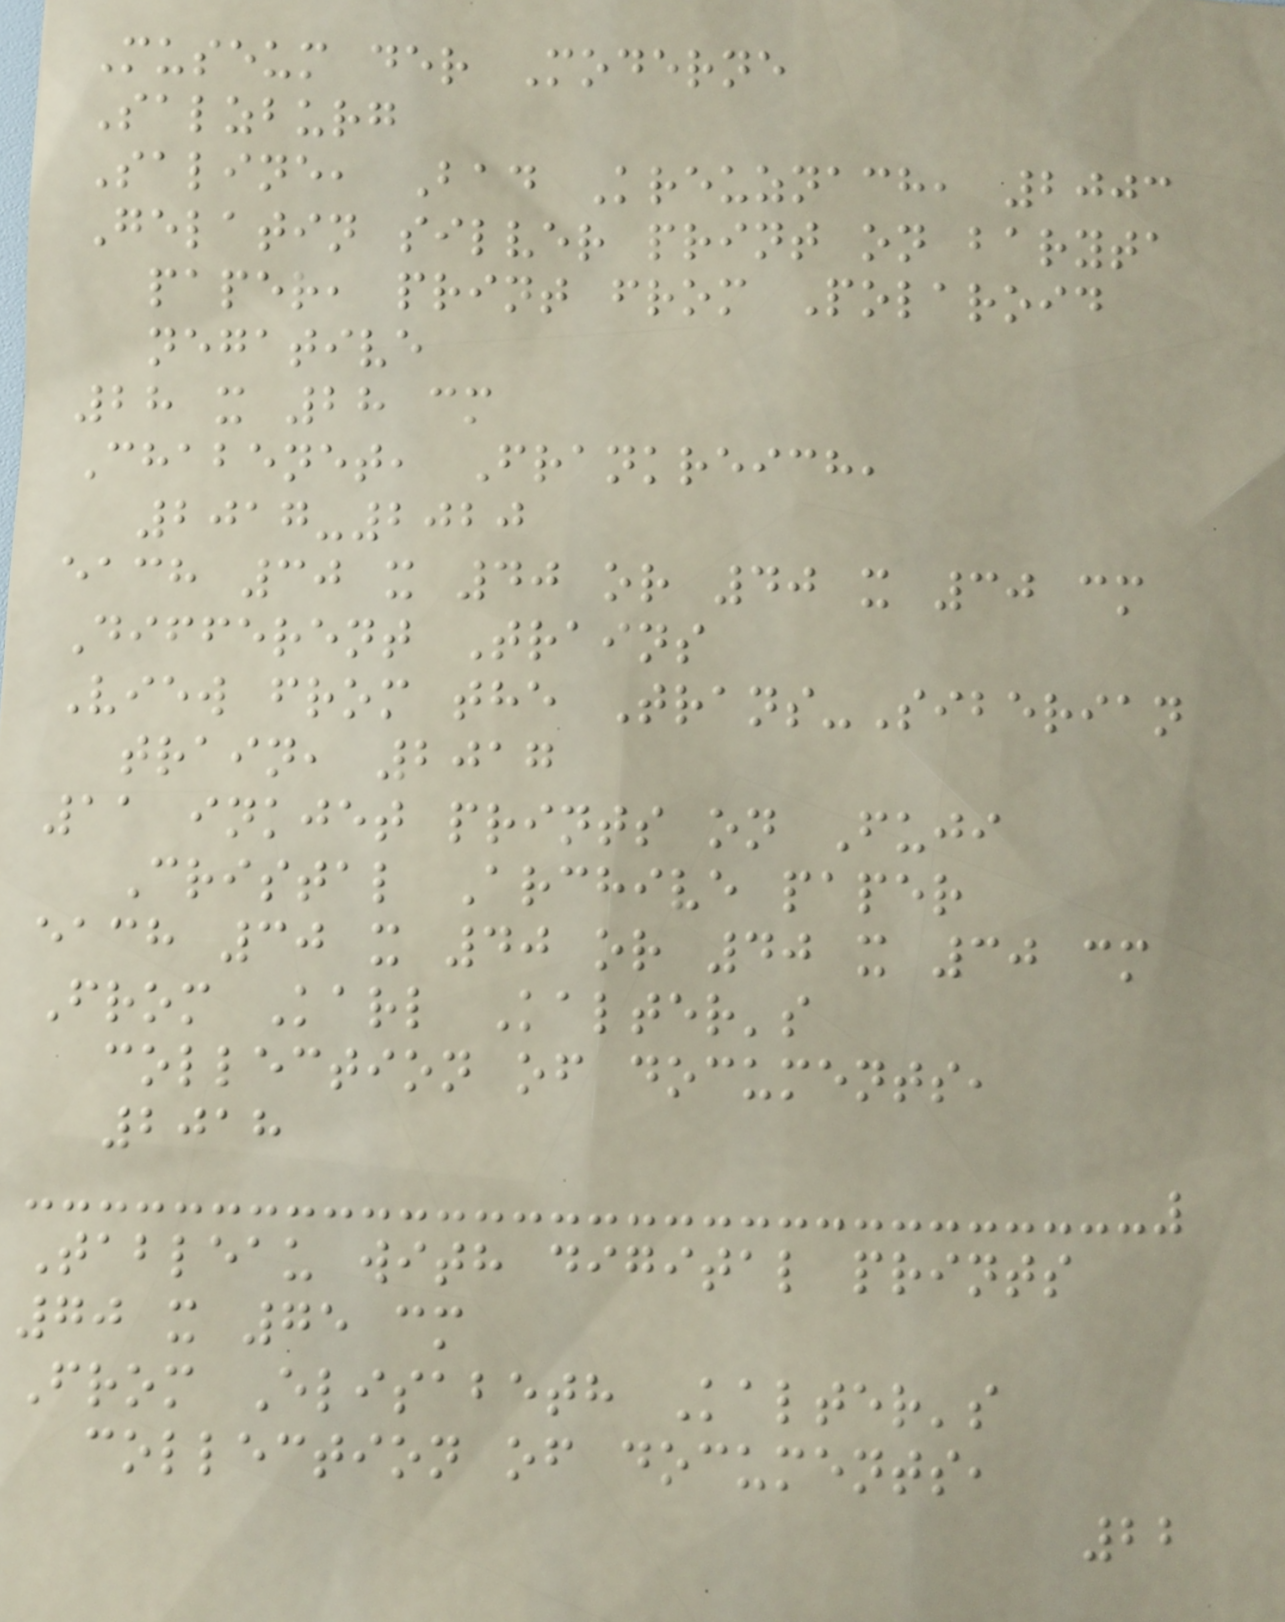Museum der Moderne
Salzburg
Saline, Bad Kreuznach, 2003
Gelatin silver print on baryta
paper, print from Polaroid
negative
28 x 28 cm
Chabenet, Frankreich,
2017-2020
each 30 x 40 or 40 x 30 cm
Different Trains
View from the Trans-Siberian
train, 2017
11 inkjet prints on Fuji
Cristal Archive paper
each 30 x 40 or 40 x 30 cm
From Karl Kalter's
collection of documents,
2018
Tableau with digital prints
70 x 75 cm
From Elisabeth Kalter's
collection of documents,
22
